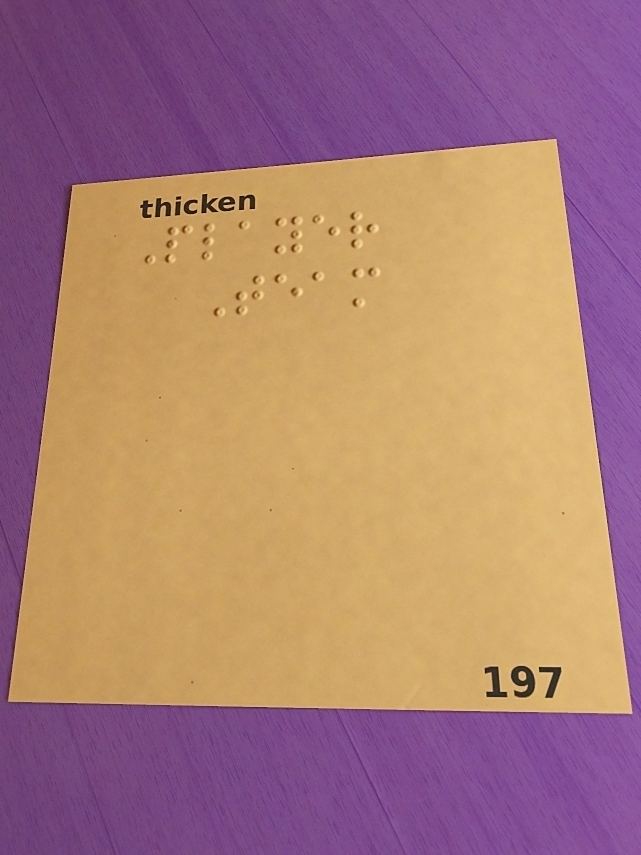Player
Team
